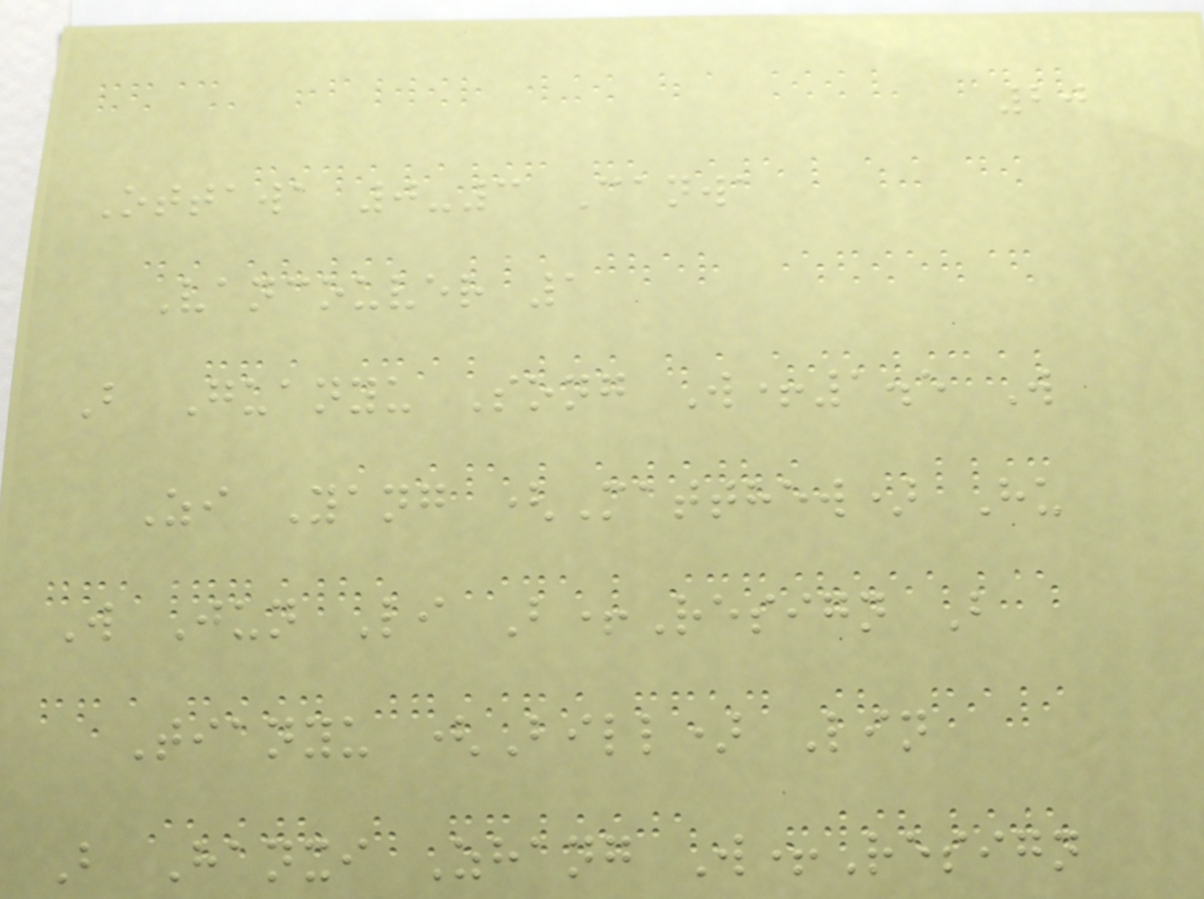20
Ottawa 0-3 Canwa
Vancouver 1
B Guanyu Song W+1.5 W
Zi Yang (Matthew) Hu
W Jun Li B+Resign B
Tianyu (Bill) Lin
B Hanxi Zhang W+Resign
